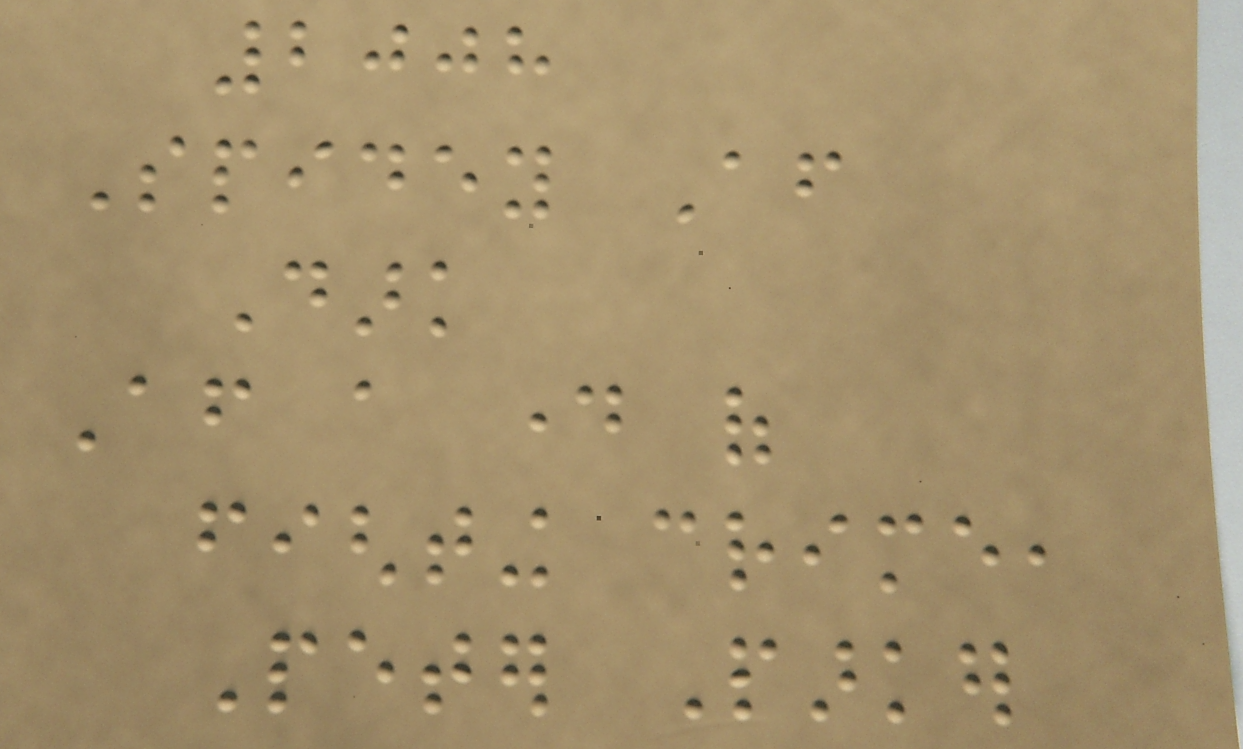2008
Spidey After
Dark
After a day of
fighting crime,
Peter Parker
